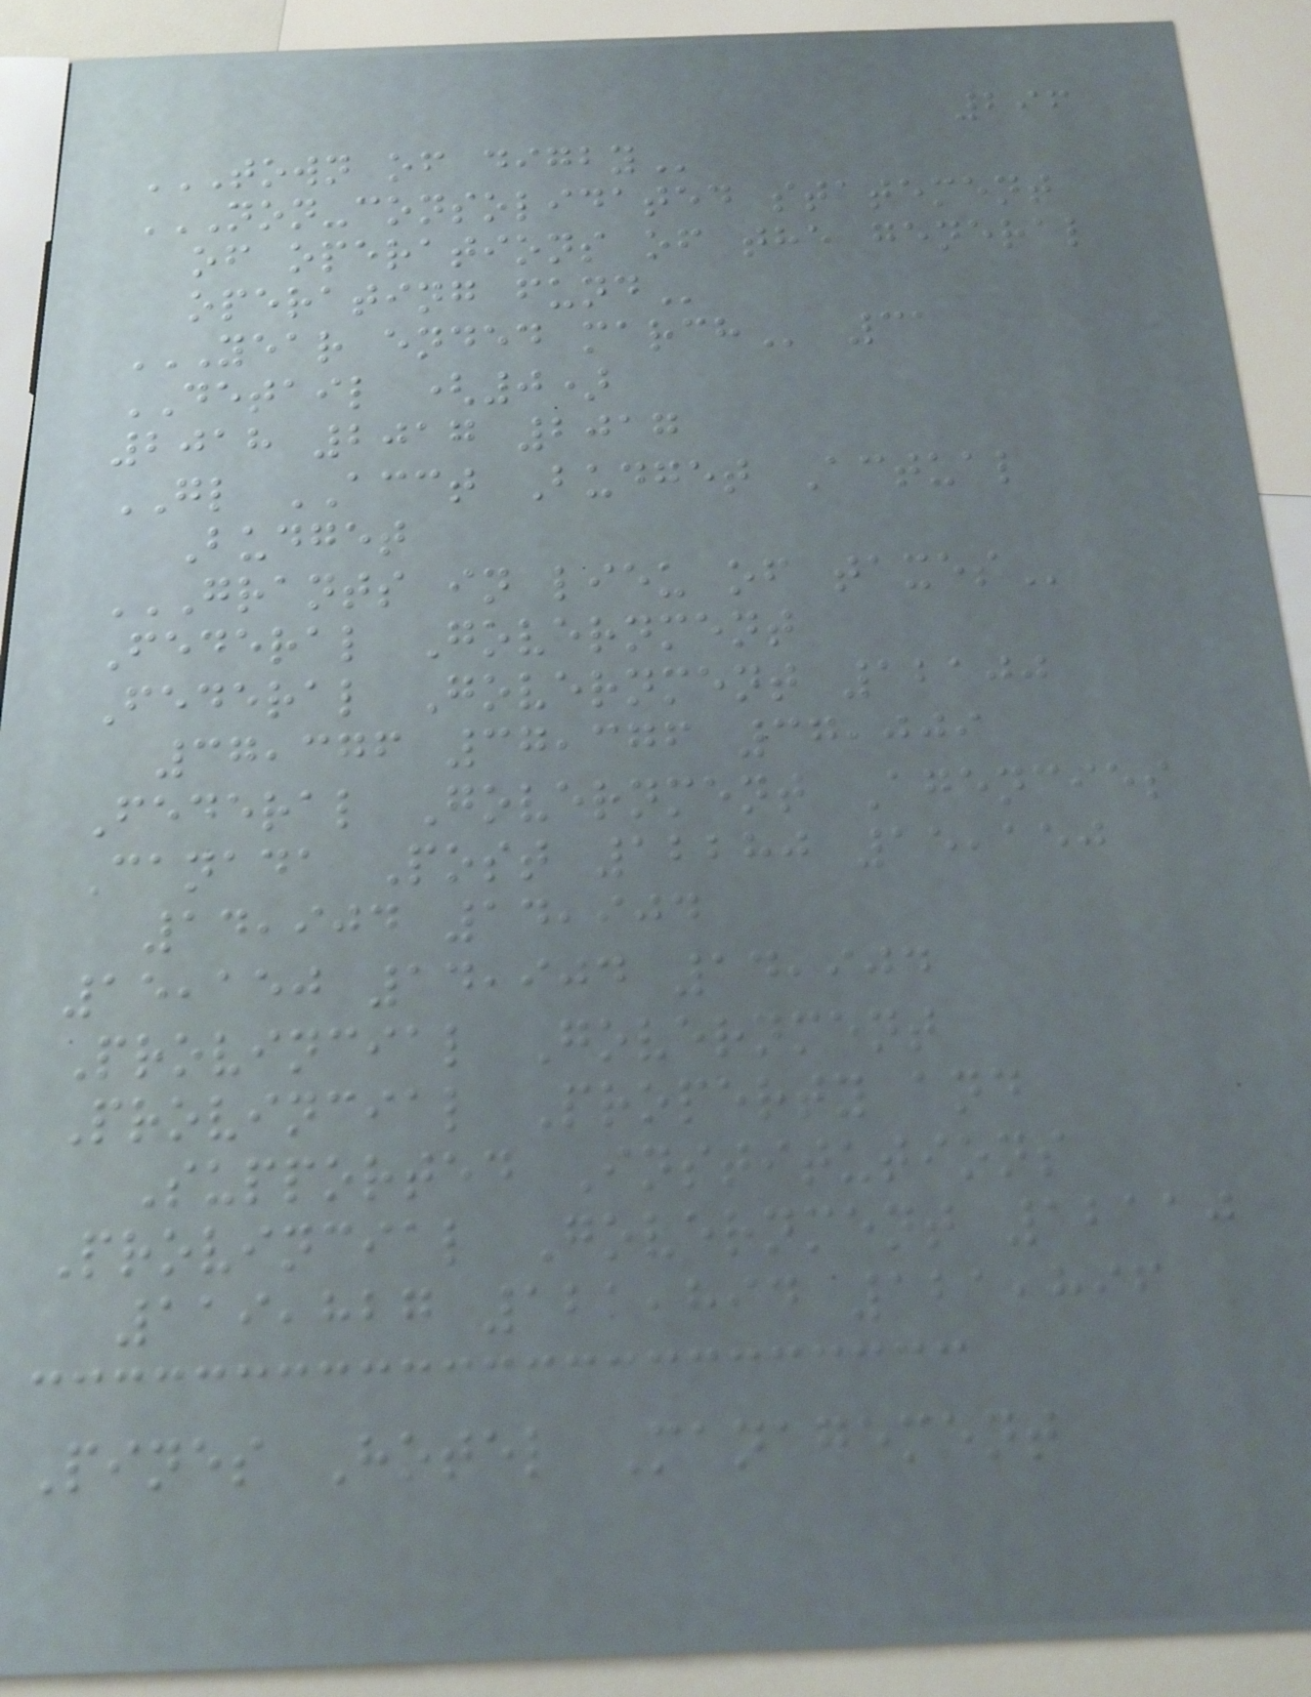296
TOWN OF DIGBY
NON-CONSOLIDATED STATEMENT
OF OPERATIONS OF THE GENERAL
OPERATING FUND
YEAR ENDED MARCH 31
DETAIL (0)
2018 2017 2017
GL ACCT Budget Actual
Budget
GRANTS IN LIEU OF TAXES
Federal Government
Federal Government 12100
37,376 37,376 37,009
Federal Government Agencies
Canada Post 12280 15,150
14,904 14,904
15,150 14,904 14,904
Provincial Government
Provincial Property and
Supported Institutions
Provincial Government 12110
119,827 121,894 121,896
Pines Hotel Management
